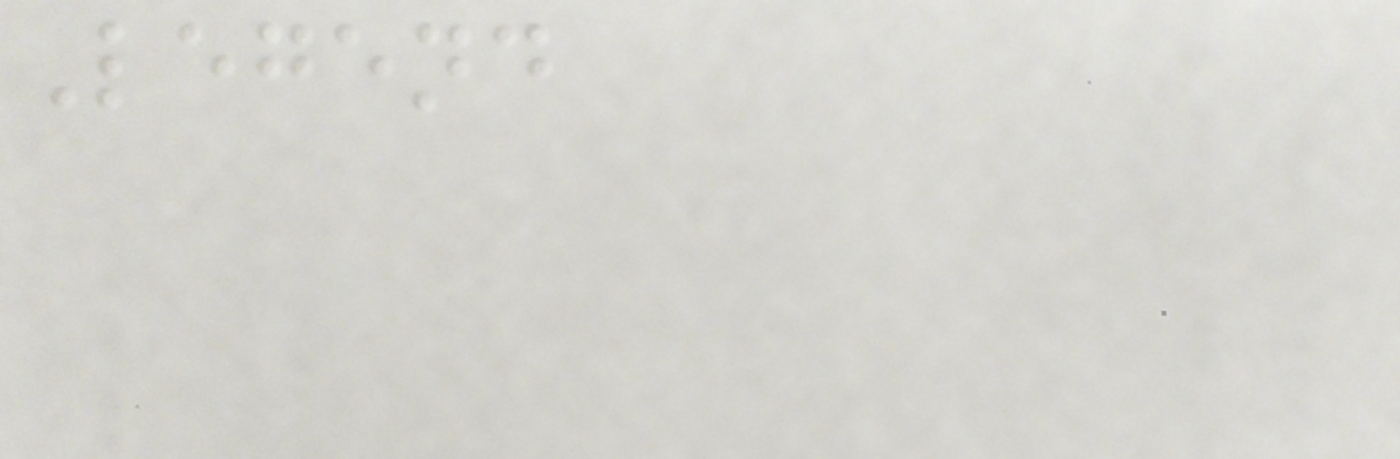Legend
